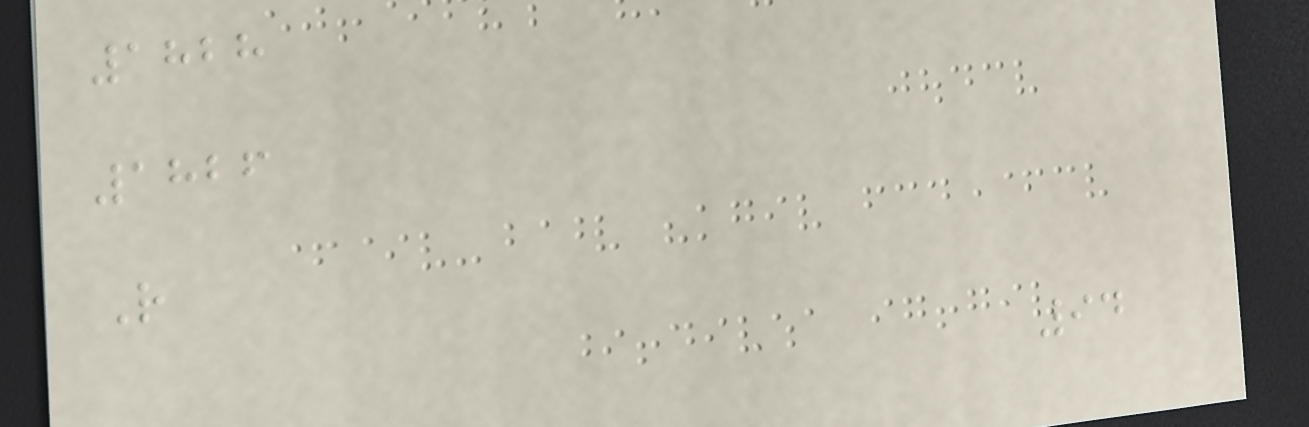1828
1826
R
94
